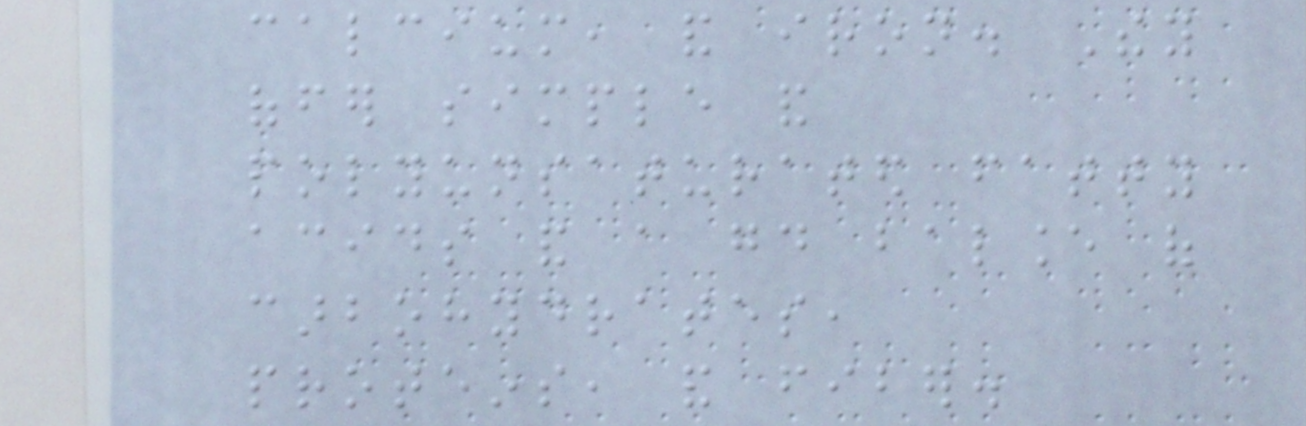calcium, and iron. They
offer simple and
polyunsaturated fatty
acids and a good balance of
carbohydrates,
proteins, and fiber.
